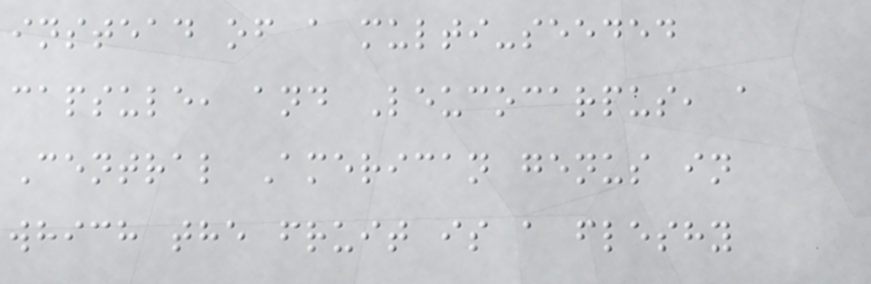instead of a multi-seeded
capsule, and Leucocarpus, a
Central American genus in
which the fruit is a fleshy
